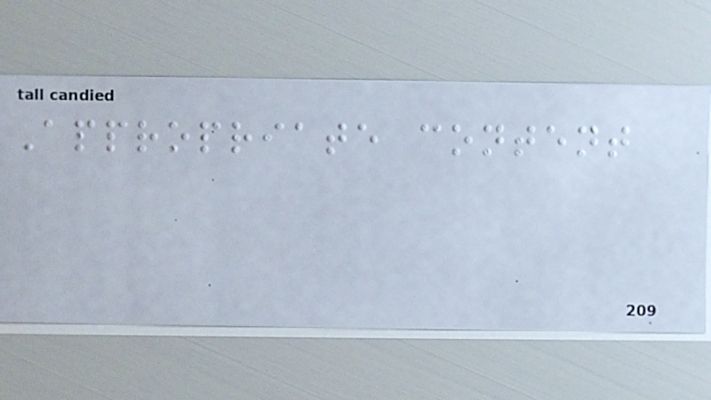Appropriate content
